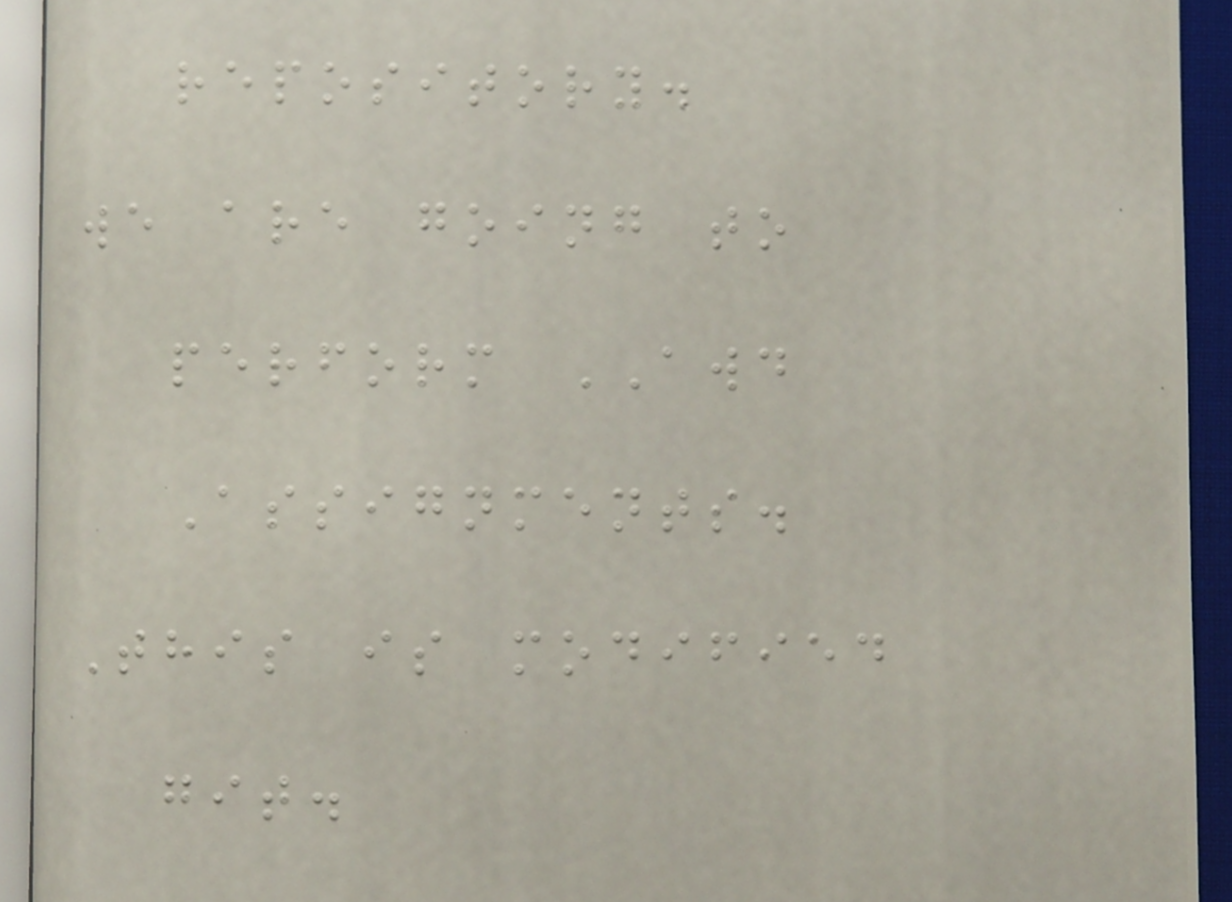repository.
we are going to
perform AWD
Assignments.
This is modified
git.
